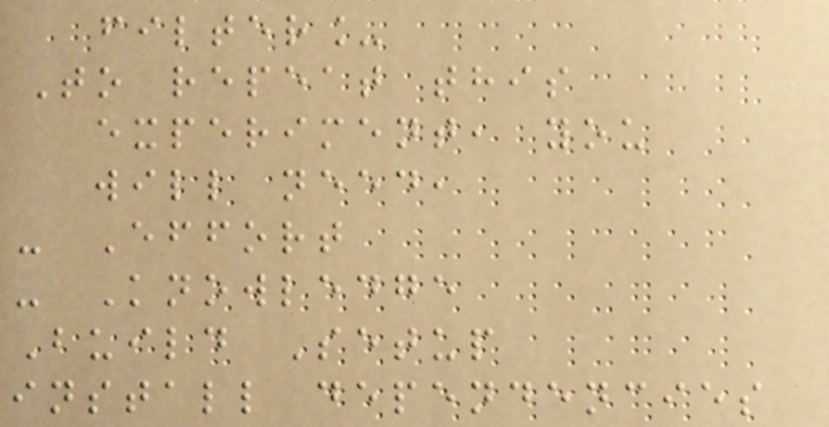filter_
To repeat this
experiment, you
will need,
- Effort
- Knowledge
Build Setup
install dependencies
